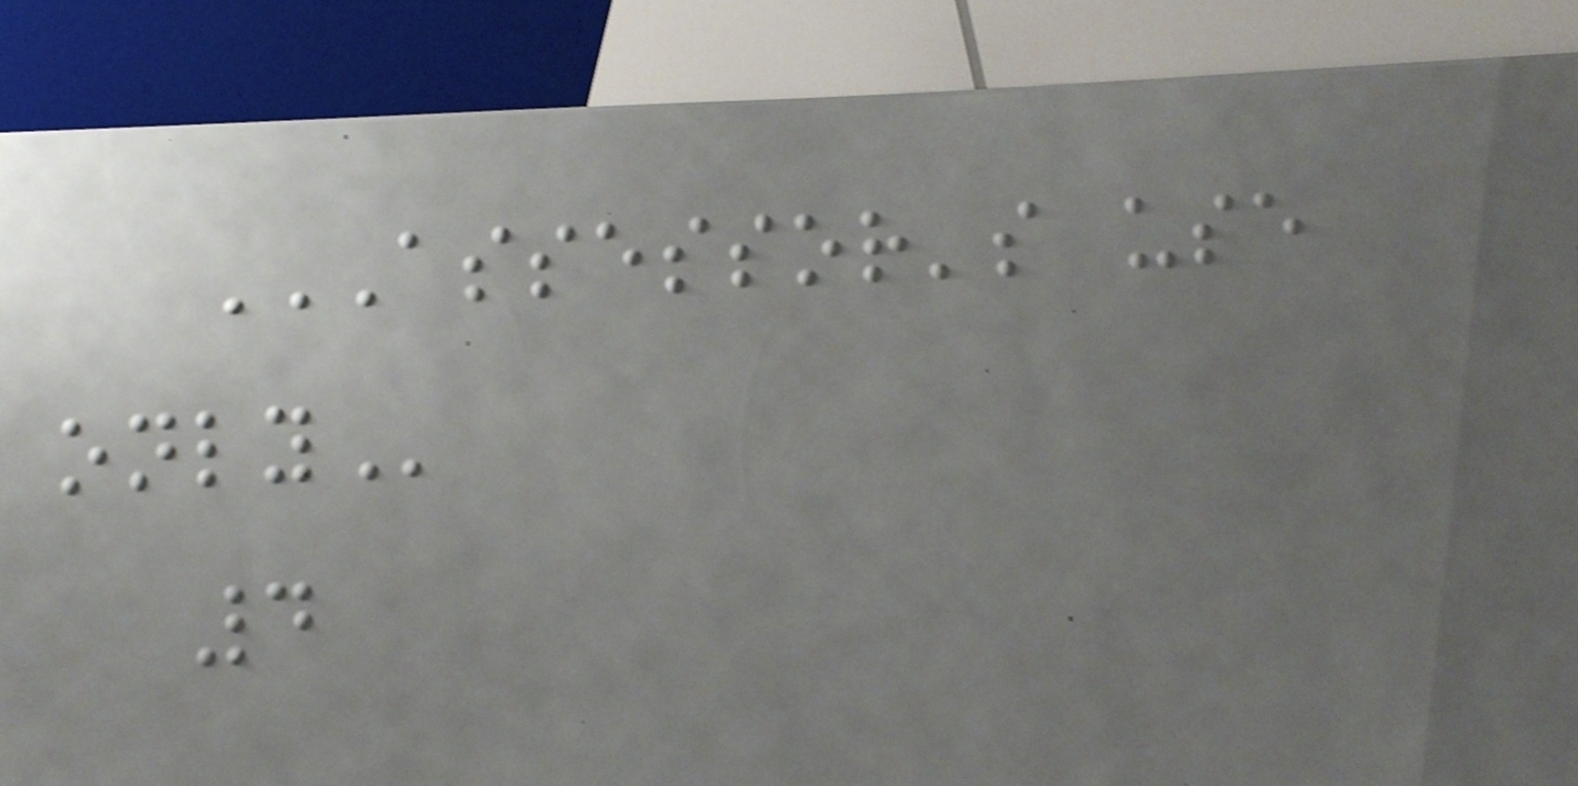ASSESSOR'S USE
ONLY
4
